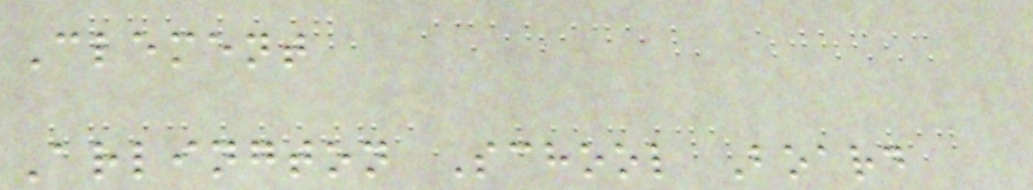Clement
Arlington School Board
